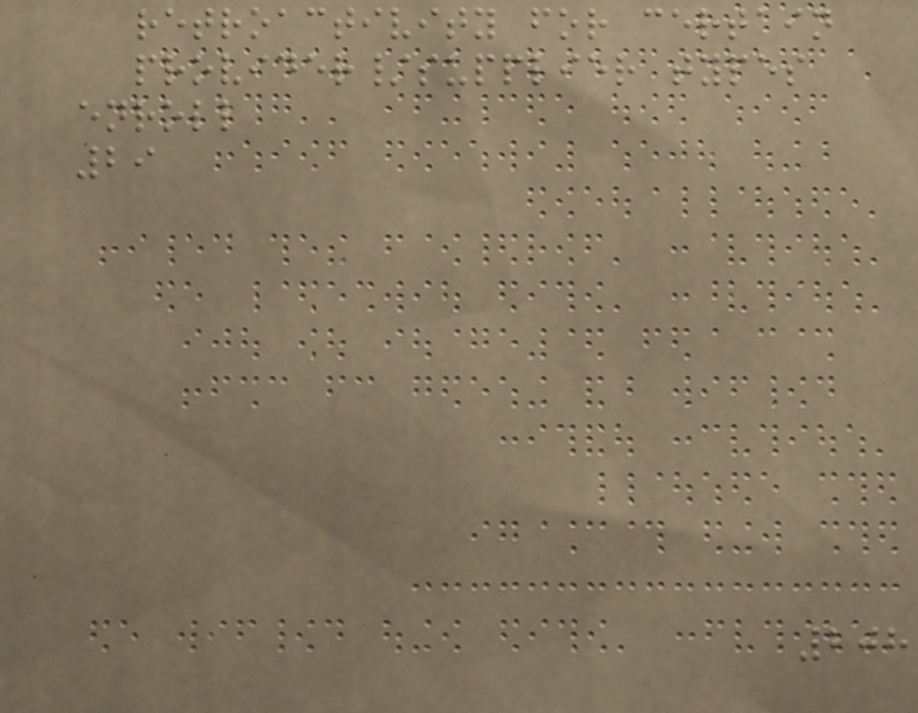retroactivity for certain
provider/supplier types
enroll
29
208
